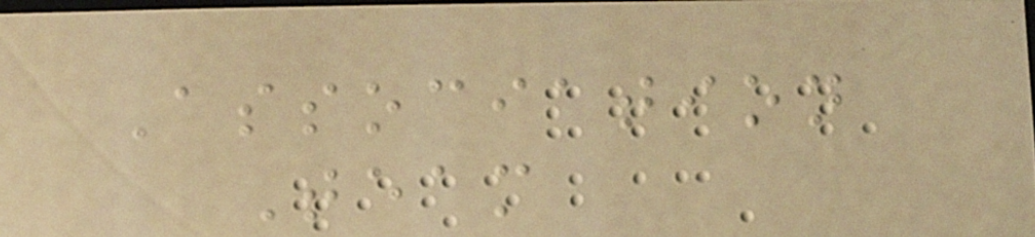Association
Team
